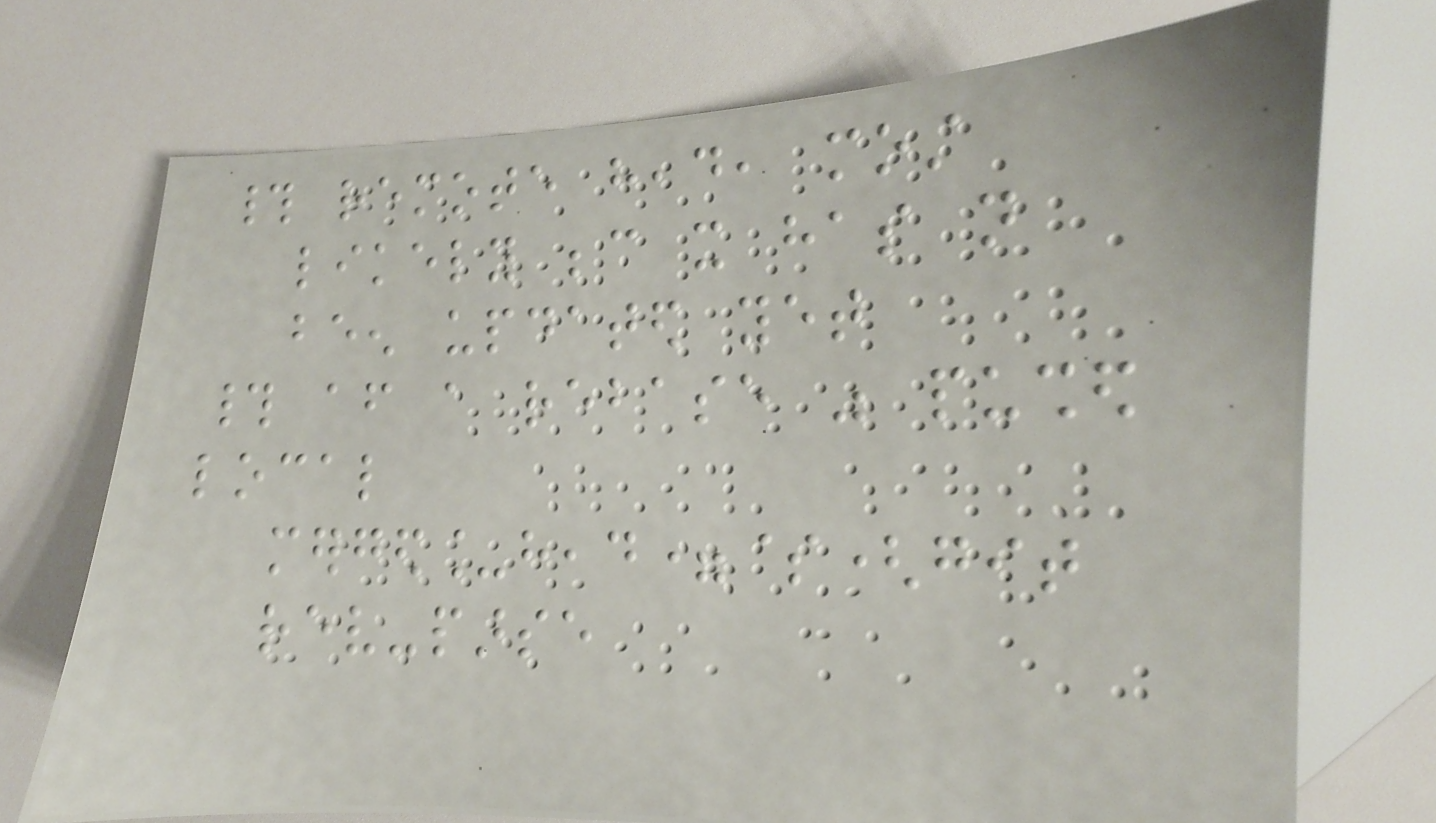# remote head, most
likely because it has not
been updated yet
# after a rebase was pushed
local
merged_head=$(git
rev-parse
